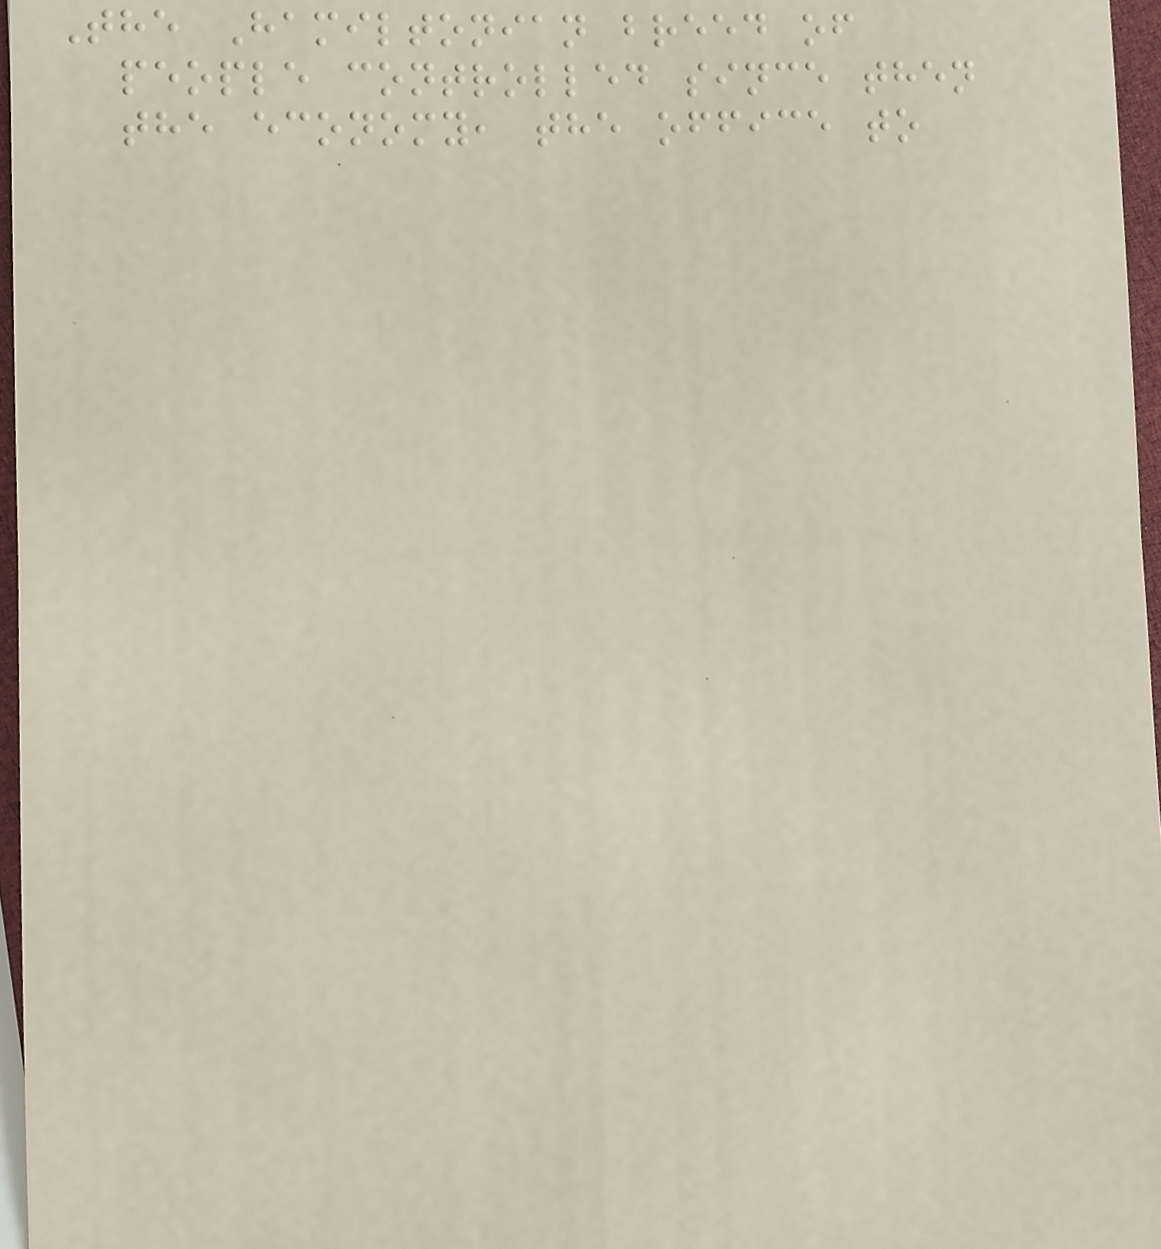The Hamiltonian breed of
people controlled since then
the economy, the office to
